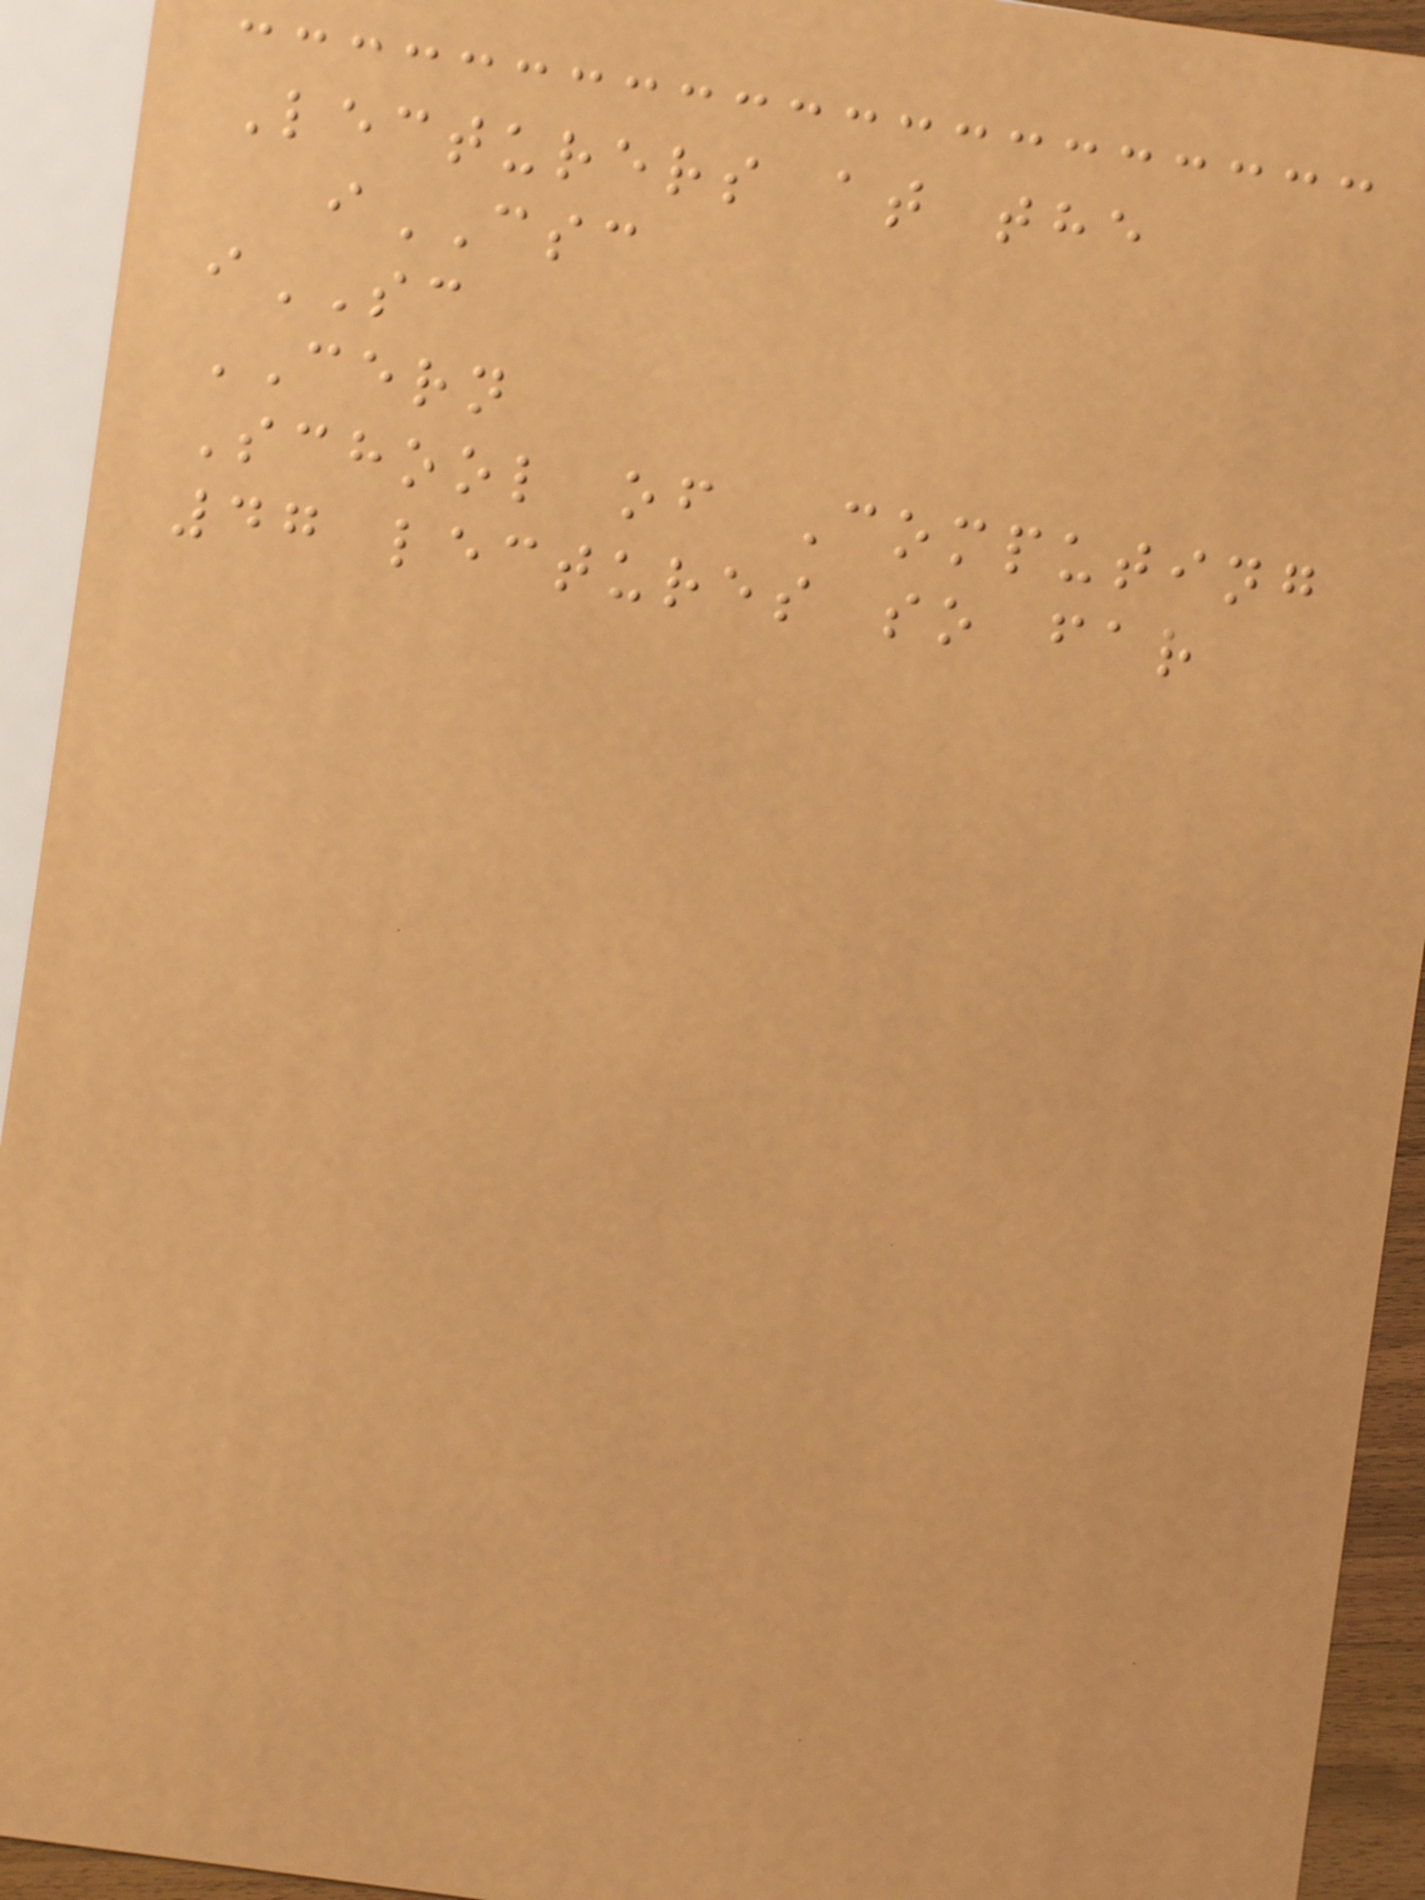Lecturers at the
iCSC
iSC
CERN
School of Computing
47 lectures so far
